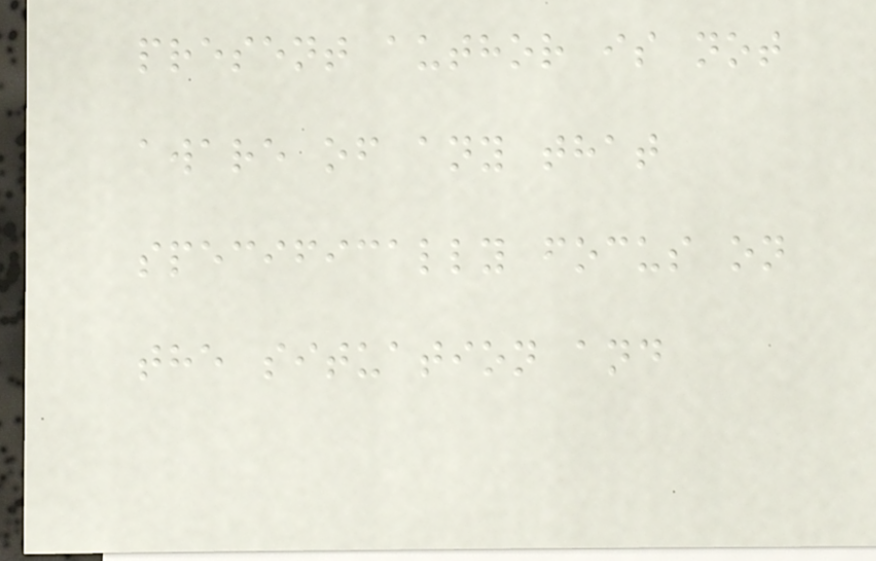present author is not
aware of any that
specifically focus on
the situation and
